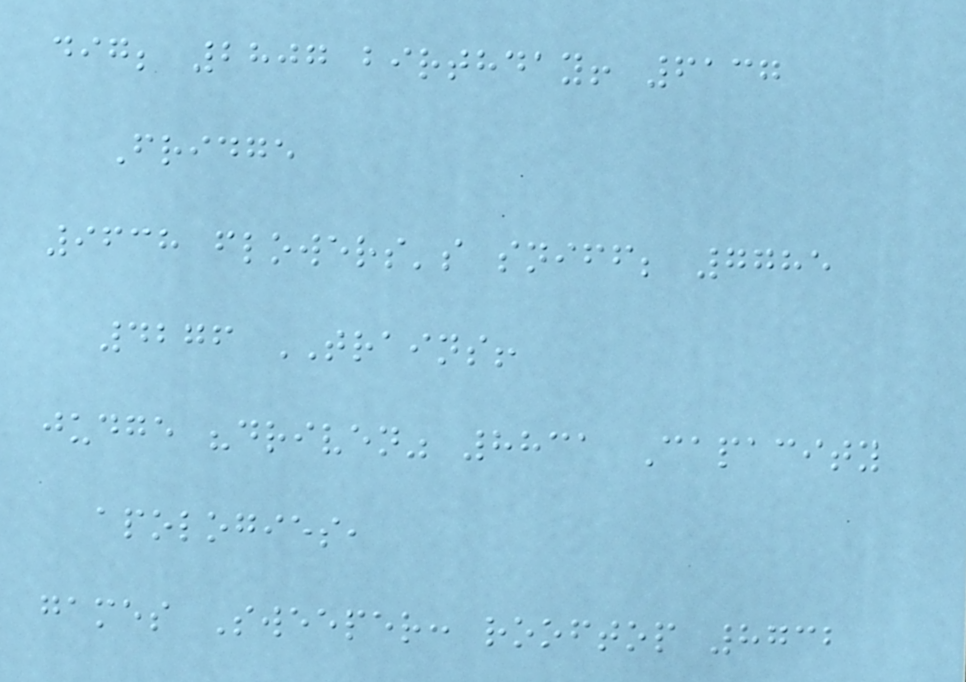dig; 2807 birthday! 6137
Fridge
9638 flowers's sniff; 7785
4276 TRAINS!
judge "driven" 8831 Capacity
apologies,
games Sweeper: rooftop 8732
